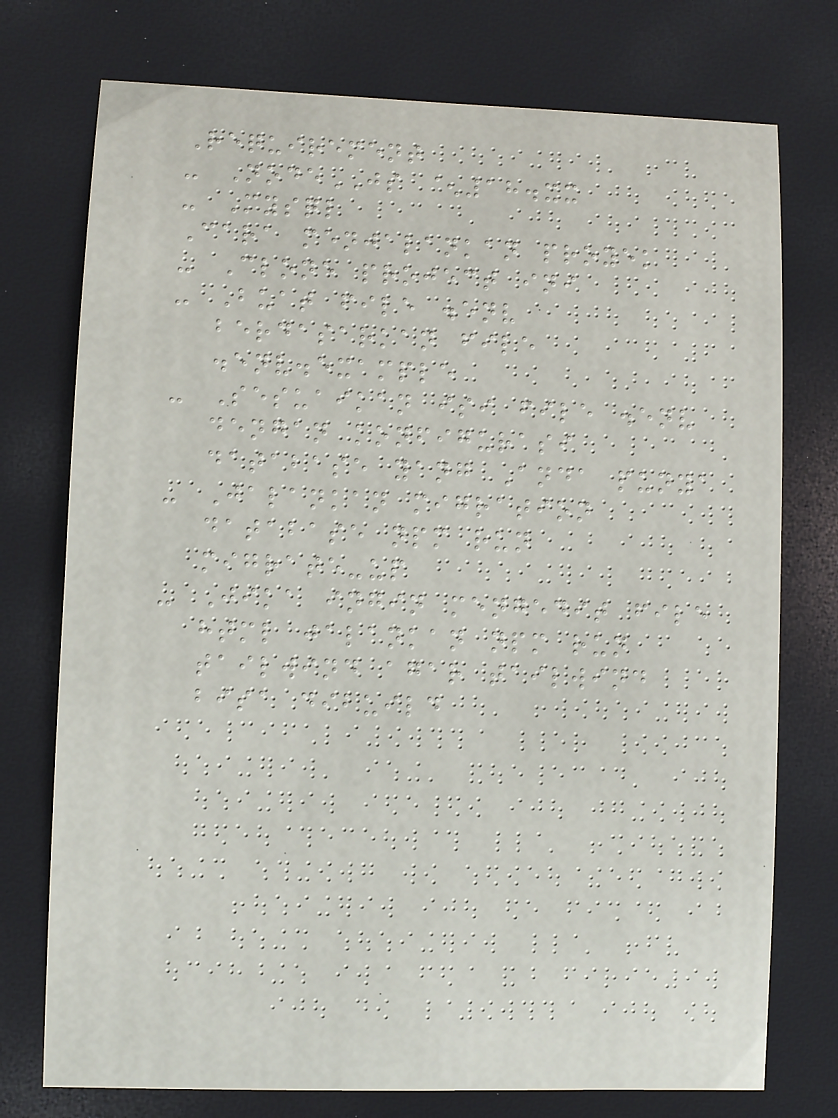Requirement
- NodeJS ^18.xx
- Mysql
Cara menjalankan proyek
- Clone project ini
- Buat file .env
berdasarkan file
.env.example
- Sesuaikan isi file .env
dengan konfigurasi
database yang Anda punya
- Jalankan migration
database npm run
migrate-up
- Jika ingin mengedit file
html jalankan npm run
tailwind agar tailwind
bisa dibuild
